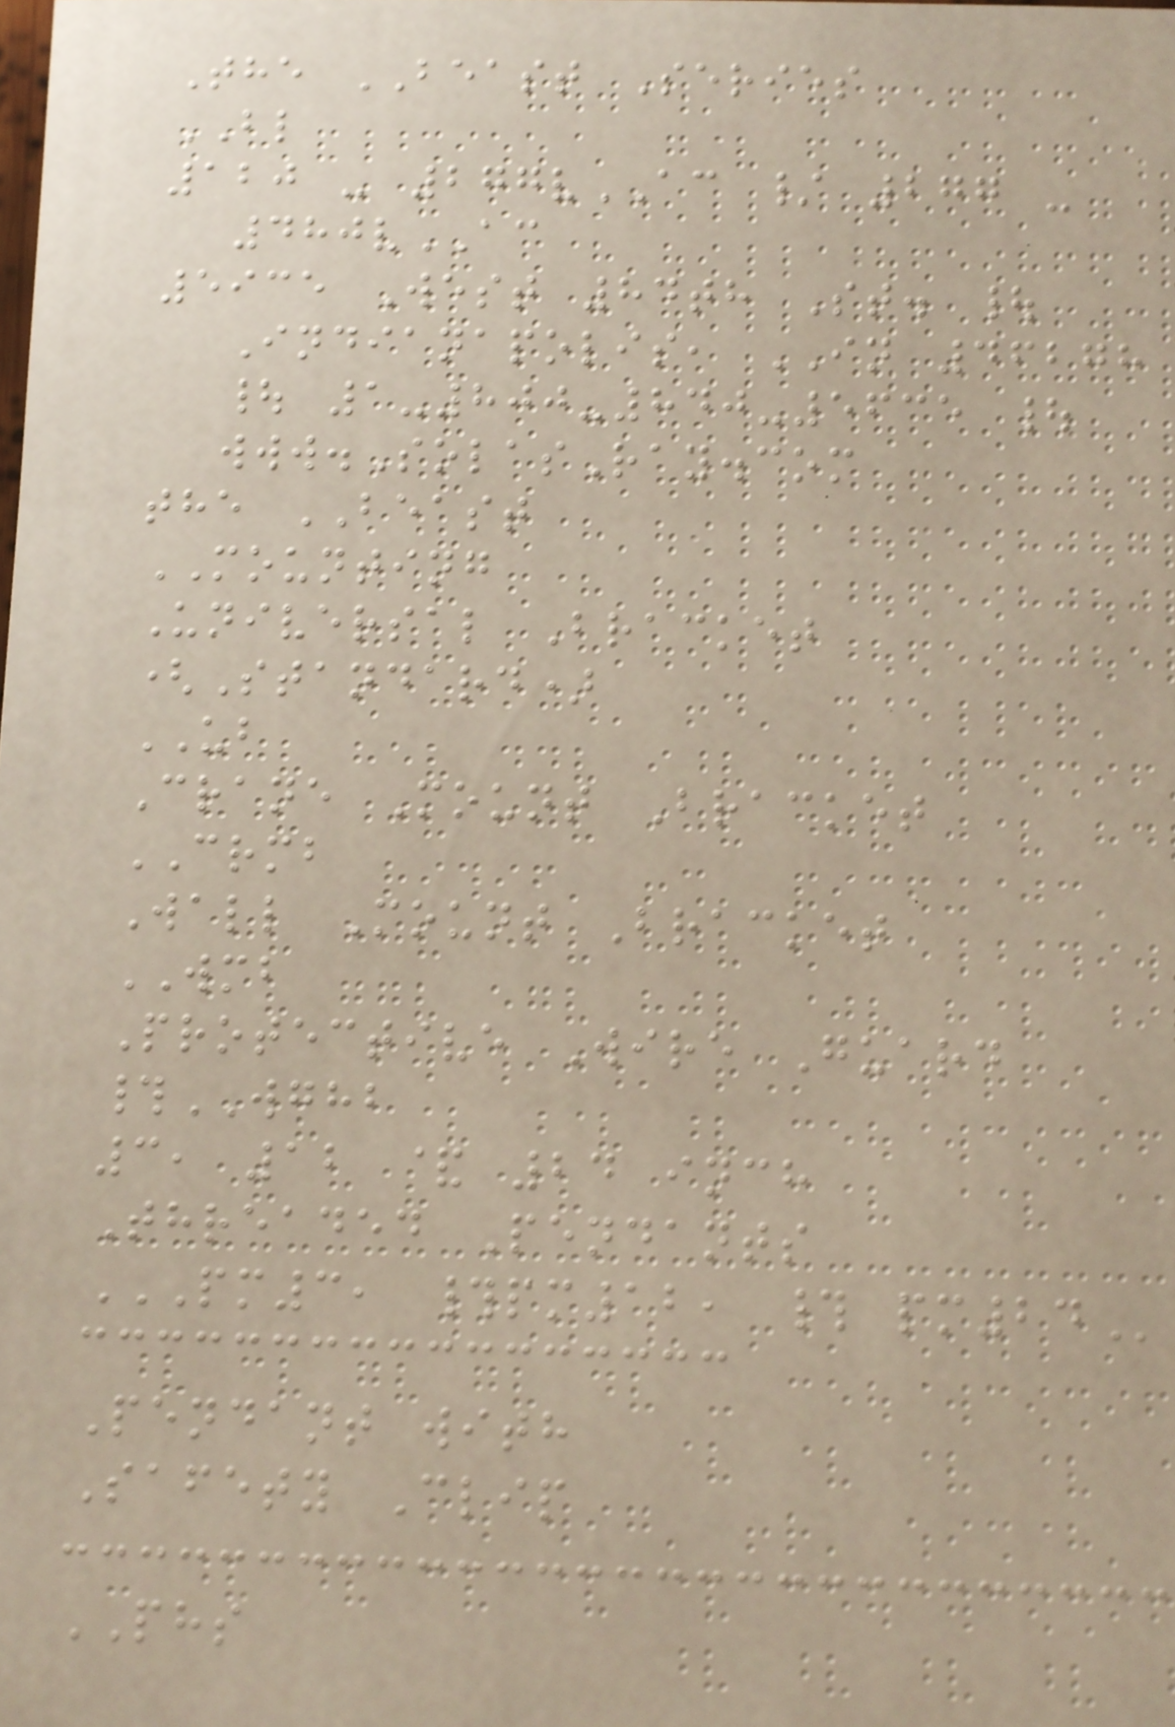The BEAST Series
BL
120 - 277vAC / 277 -
480vAC
5935 West 84th St. |
Indianapolis, IN 46278
| 1-800-840-5635 |
www.SolasRay.com
the BEAST
MOUNTING
Universal Bracket
(Standard)
UB
Crane Mount Bracket
CRMB
Wall Mount Bracket
WMB
Protective Wire Guard
#WGHB
3, 12 & 24 inch
Threaded Pendants
PM3, #PM12, # PM24
Pendant with
Safety Clip
PHS
